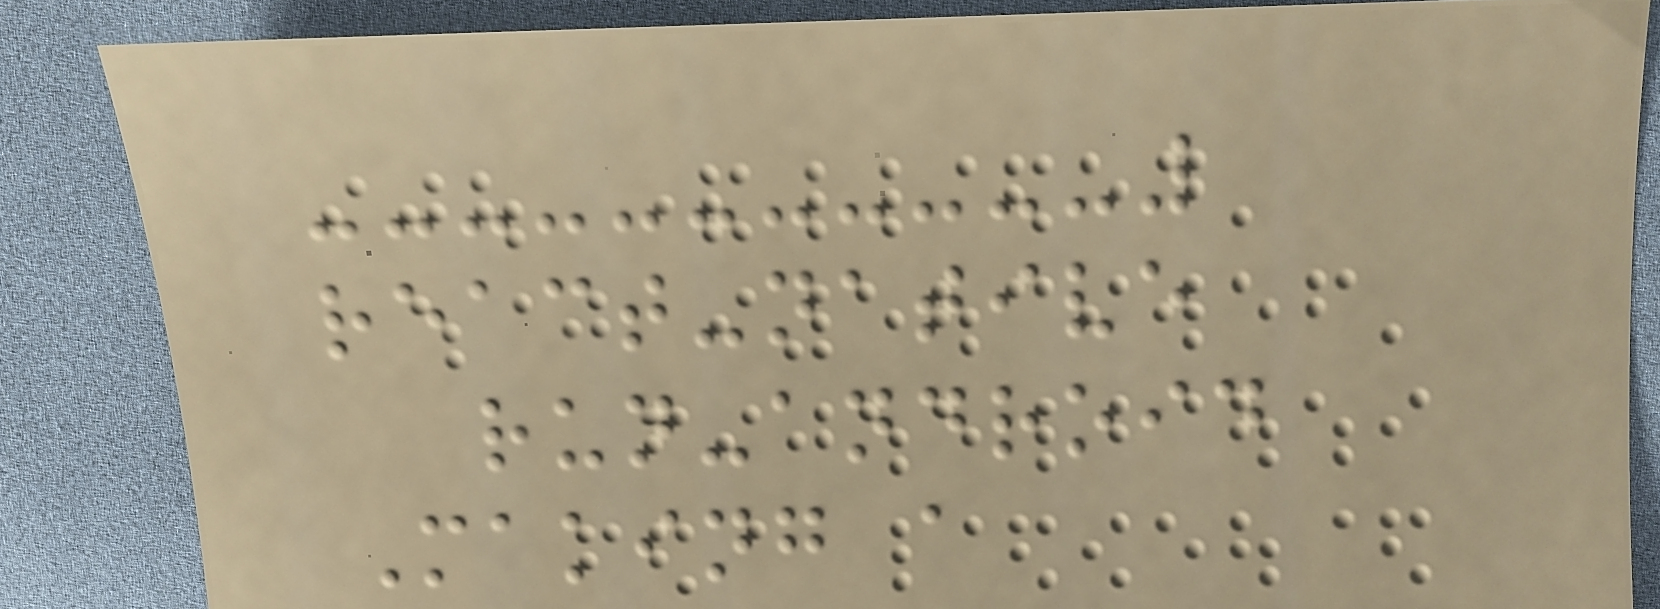react-native
run-android
Making a
